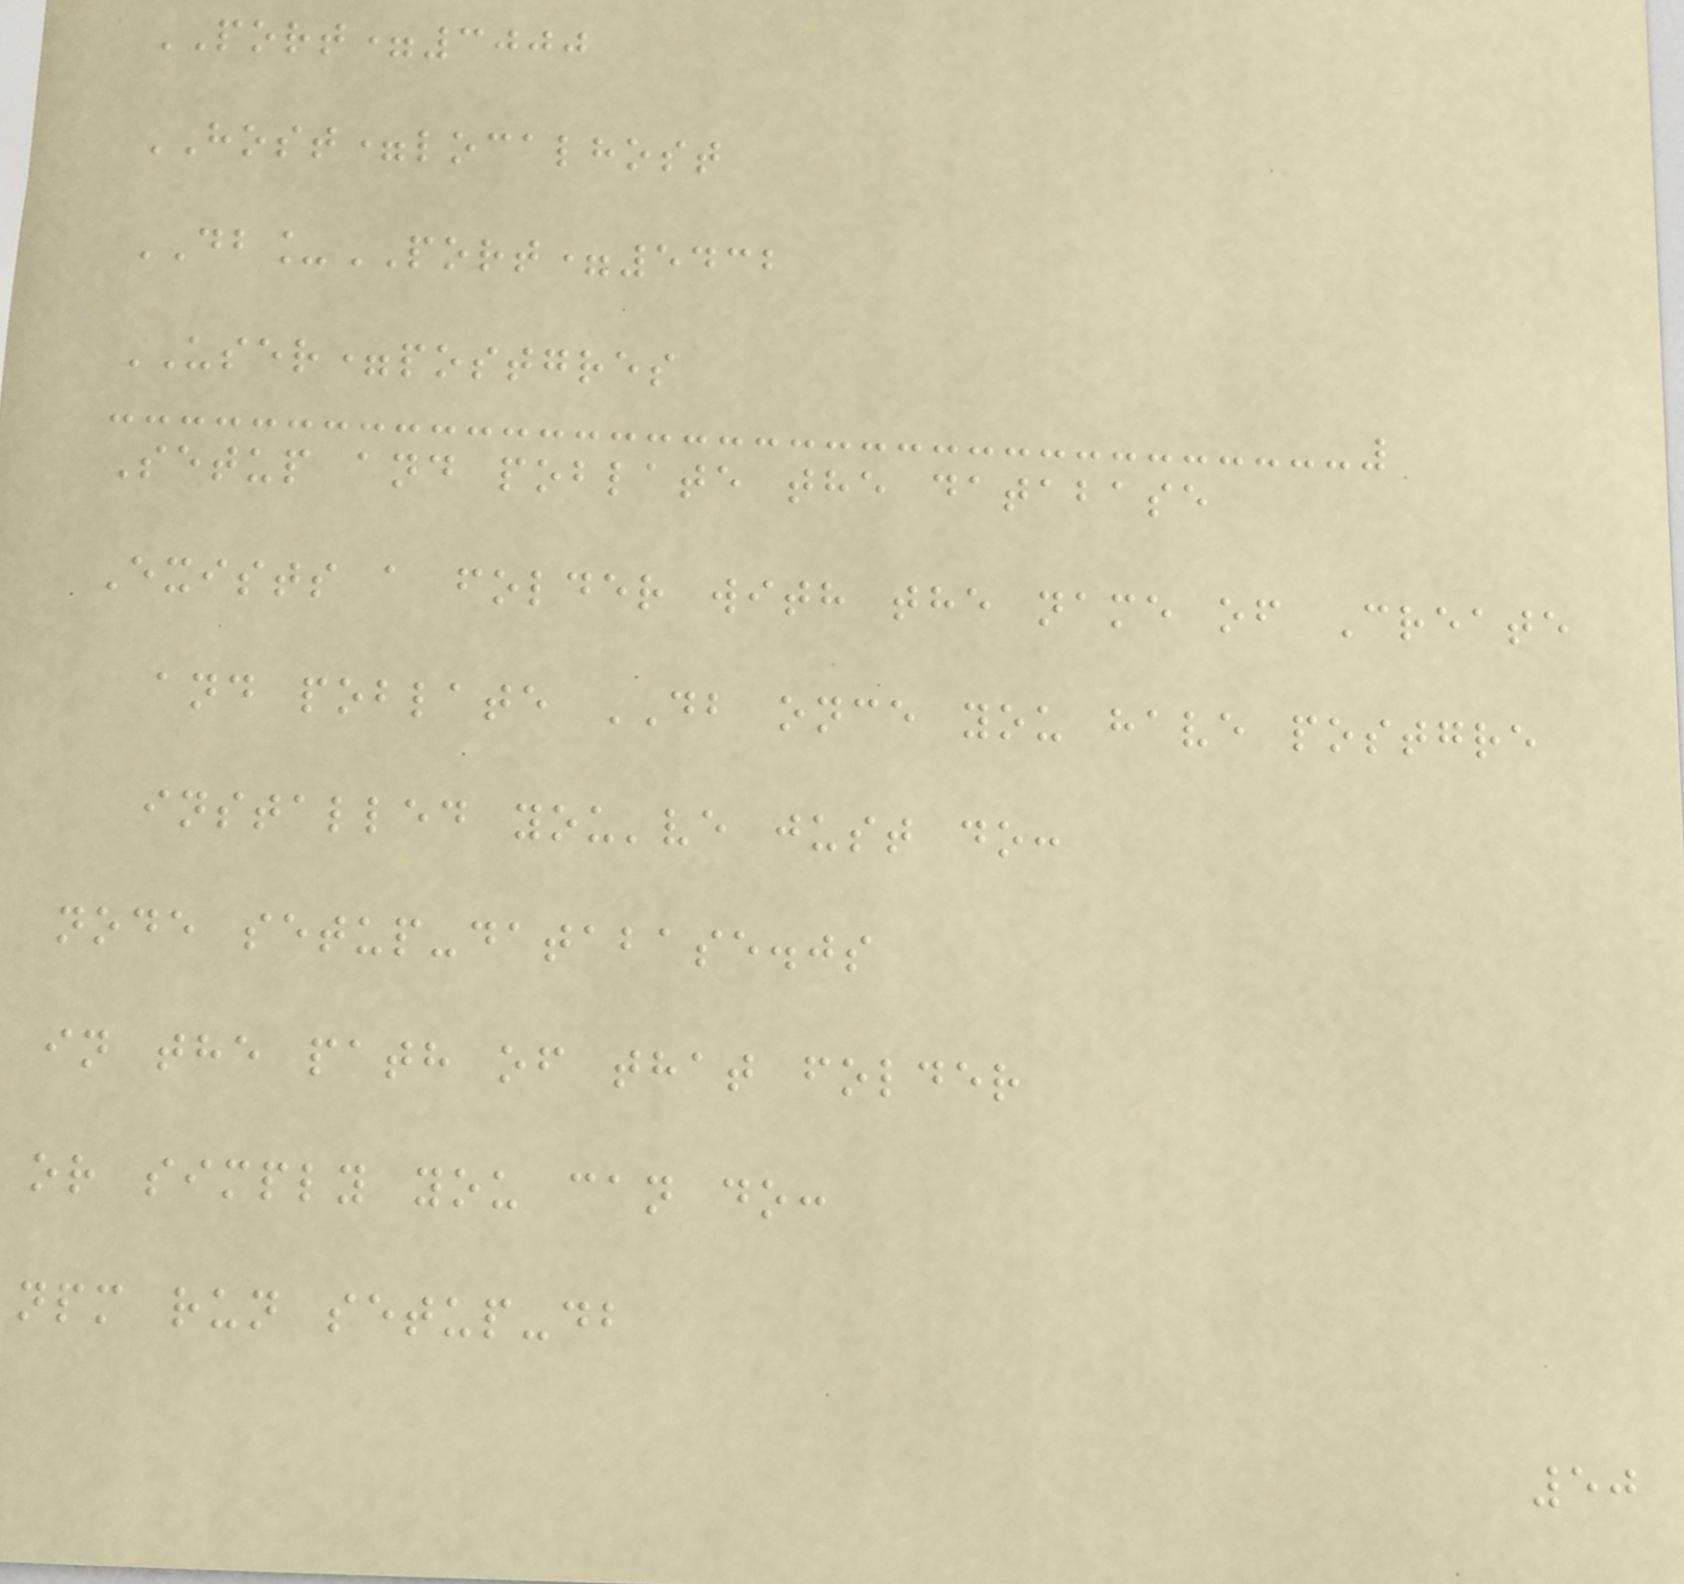PORT=3000
HOST=localhost
DB_PORT=5432
USER=postgres
Setup and poblate the database
Exists a folder with the name of Create
and poblate DB once you have postgre
installed you've just do:
node setup-database.js
in the path of that folder
or simply you can do:
npm run setup-db
50
